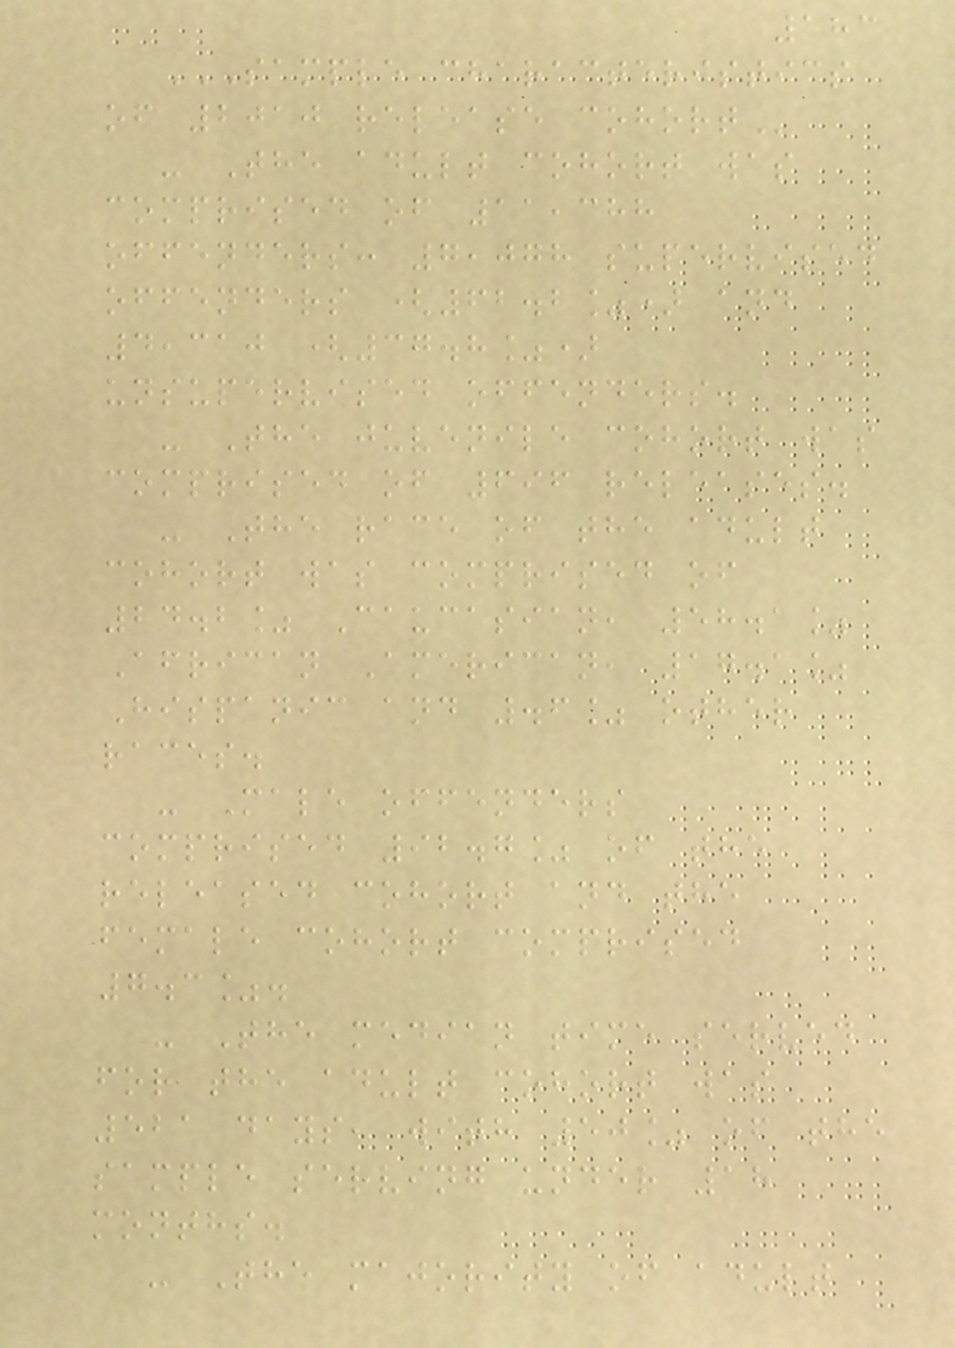183
SAMPLE CHARACTERISTICS
OF 2010 RELEASE COHORT
- The adult cohort was
comprised of 11,388
offenders: 7,078 supervised
offenders (62.2%) and
4,310 (37.8%)
unsupervised offenders.
- The juvenile cohort was
comprised of 696 releases.
- The race of the adult
cohort was comprised of
24.2% Caucasian, 58.1%
African American, 17.1%
Hispanic and .6% other
races.
- Male offenders
comprised 92.7% of the
released cohort and the
female cohort comprised
7.3%.
- The median time served
for the adult cohort was
521 days, with 50% of the
sample serving under 18
months.
- The majority of adult
